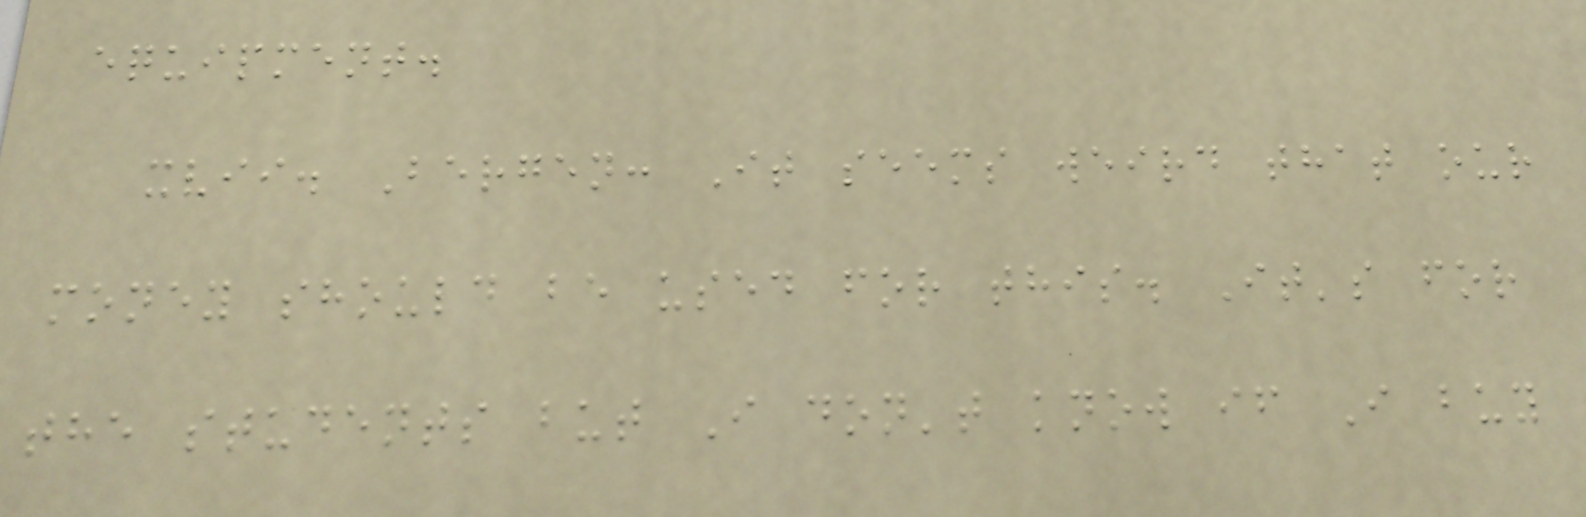equipment.
xvii. Bergen: It seems weird that our
money should be used for this. It's for
the students but I don't know if I buy
